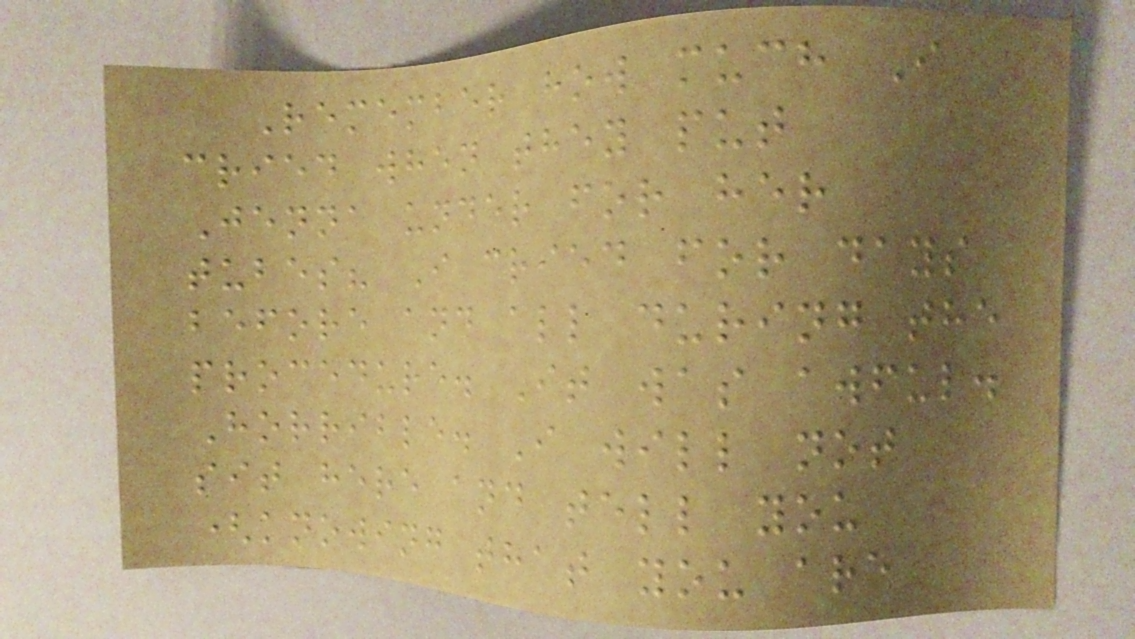Remember how much I
cried when they put
Jenna under for her
tubes? I cried for days
before and all during the
procedure. It was awful.
Horrible. I will not
sit here and tell you
(knowing that you are
